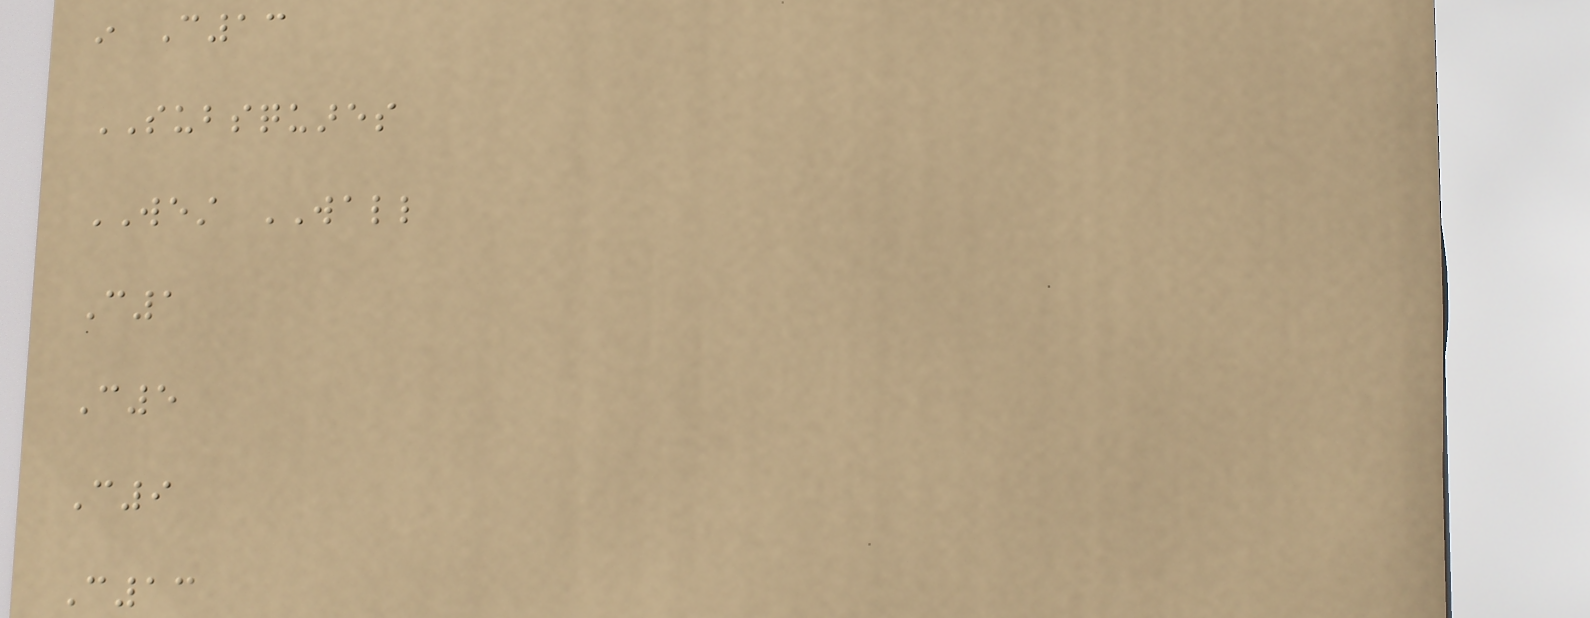in C13
SUBSQUARES
WEST WALL
C1
C5
C9
C13
